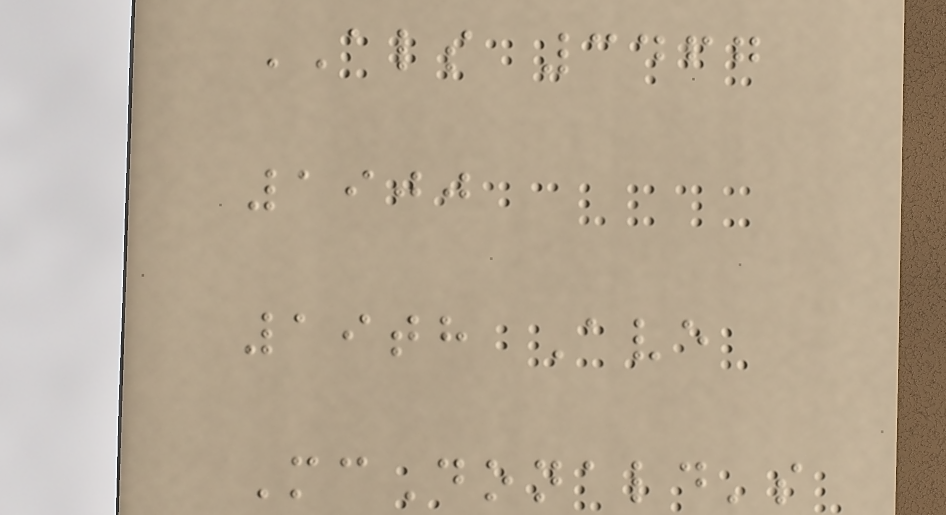ALS 3467
1900
19th Ave
McDonald's
